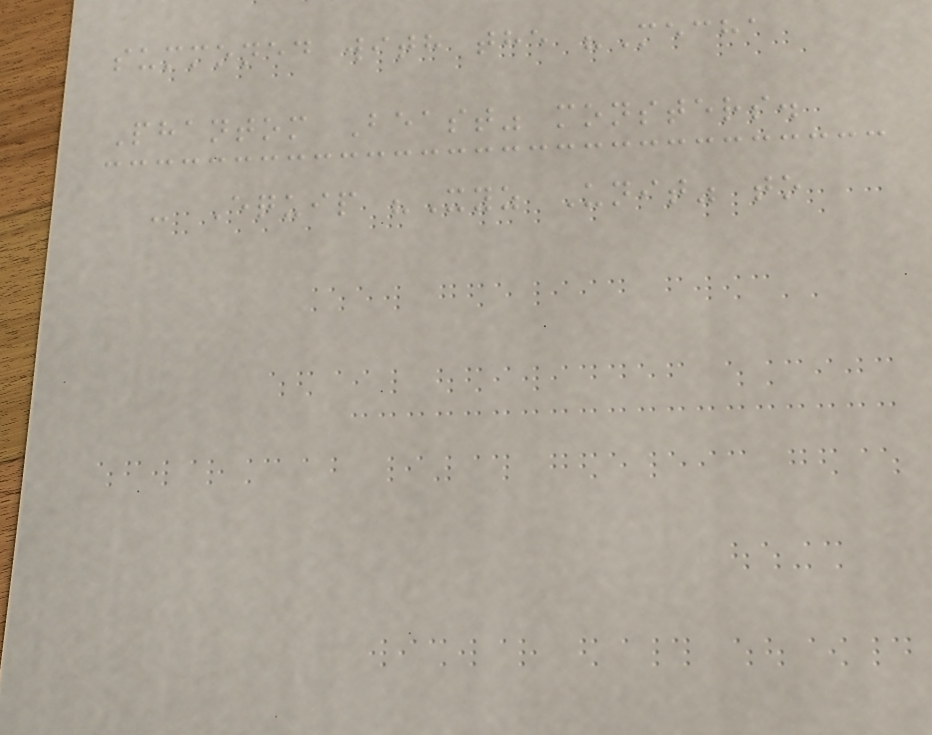summoned with the "Mecha
Phantom Beast" monsters.
- Equip "Xyz Unit" to
